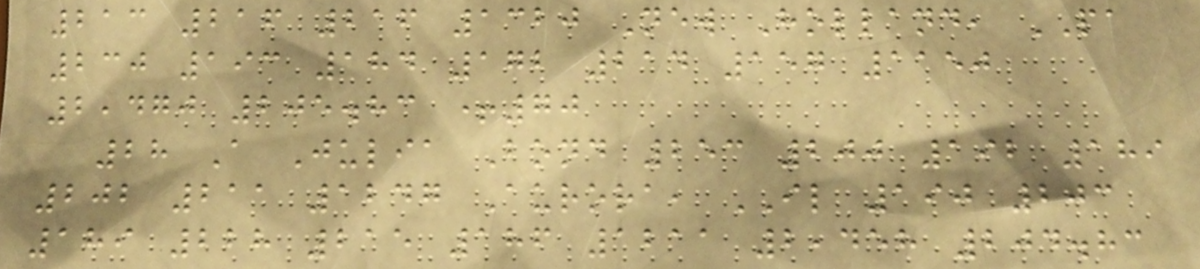213 216 216 1320 New Holland, PA
230 193 184 172 214 157 1150
2,470 205.83 +70
28 A Julia Bond 253 200 192 189
202 211 1247 Aurora, IL 190 203
189 228 215 186 1211 2,458 204.83
